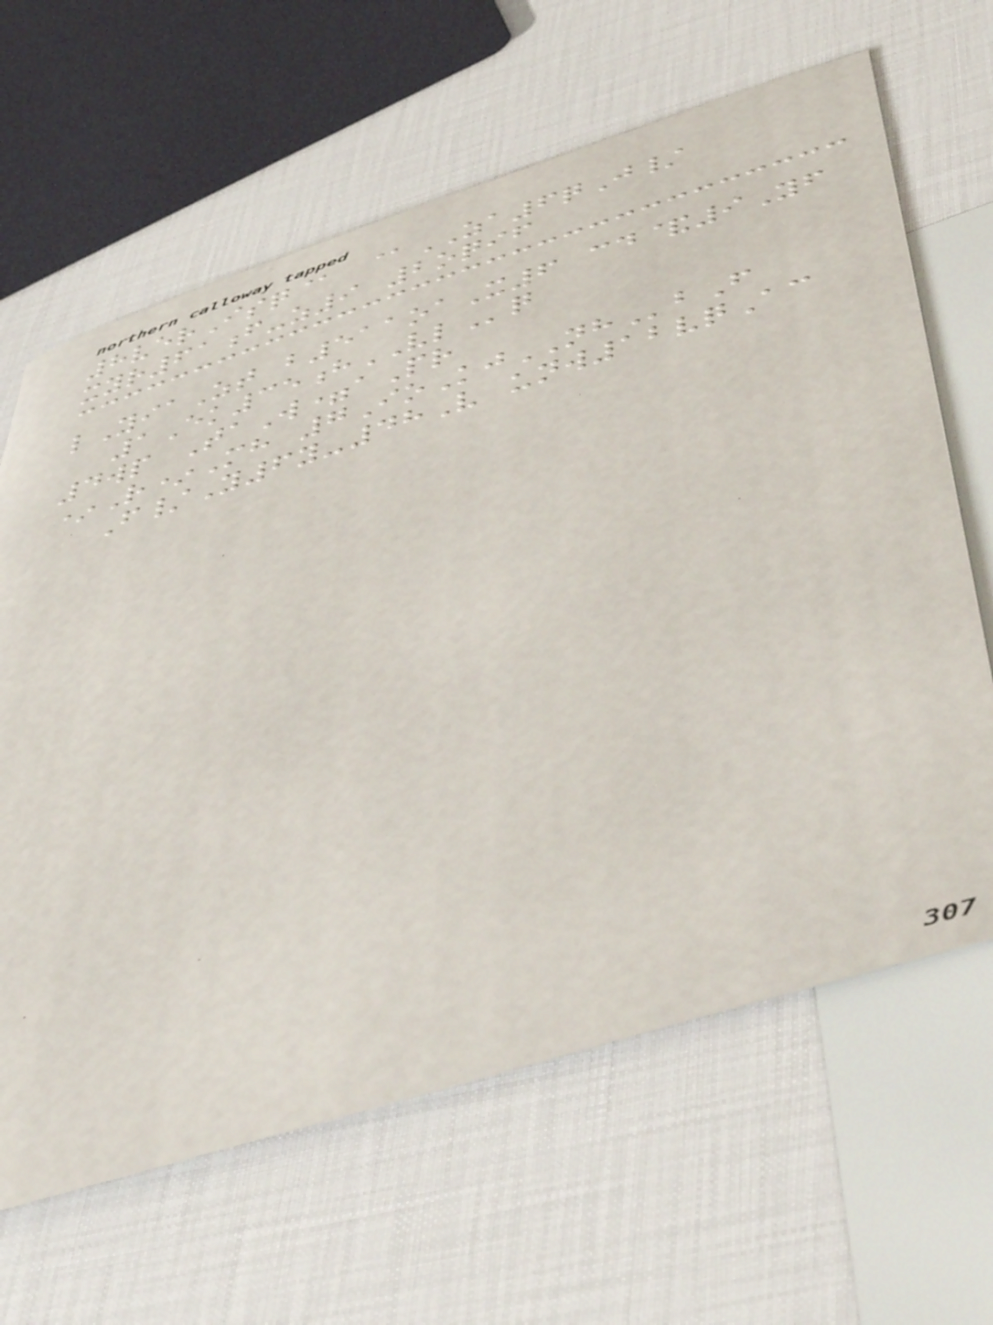8verIsq@ @ZA6qJ/
xyr61f-z9 2oqif
lYiaZt b511oaX6 cd&9Yf
1Ek35hVLq
4wp TaW=aPr
*R*Mh 7IoKjNHbF
F/Y6y-48V unw12vqAc
